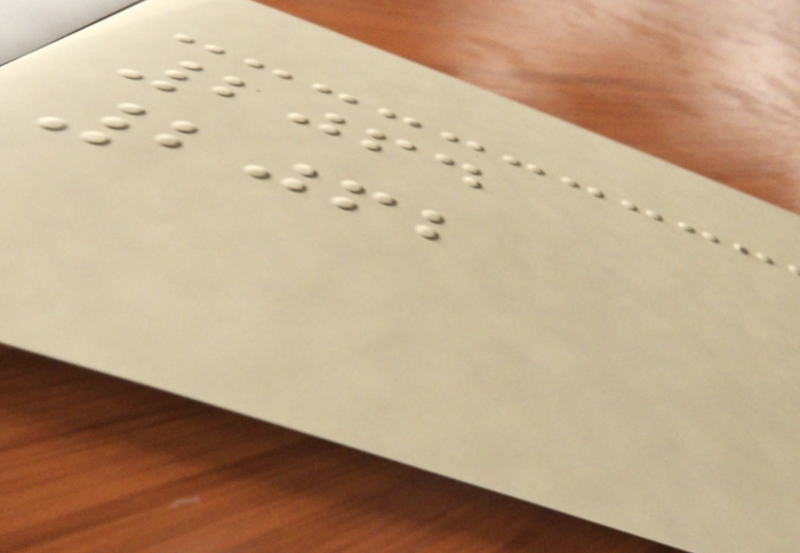2064
2062
